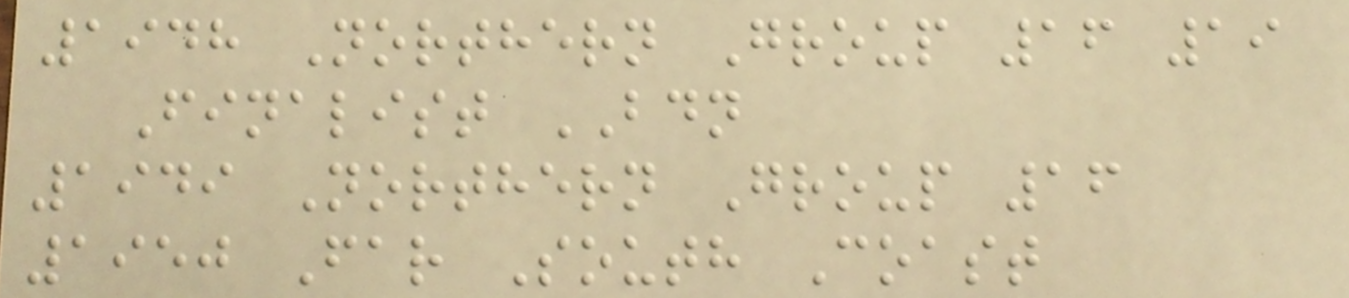1948 Northern Group 16 19
Finalist BDN
1949 Northern Group 16
1950 Far South Coast
